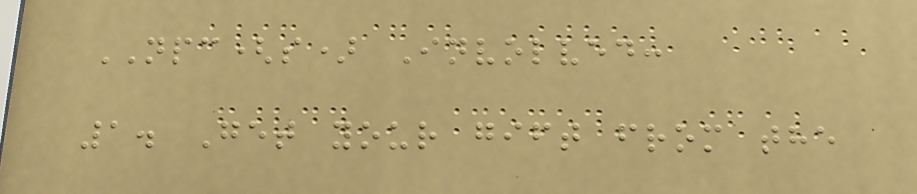NPC(s) Involved:
1. Get your gift from the
